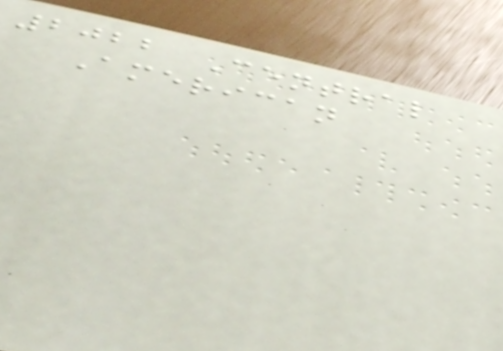2022 Central
American
